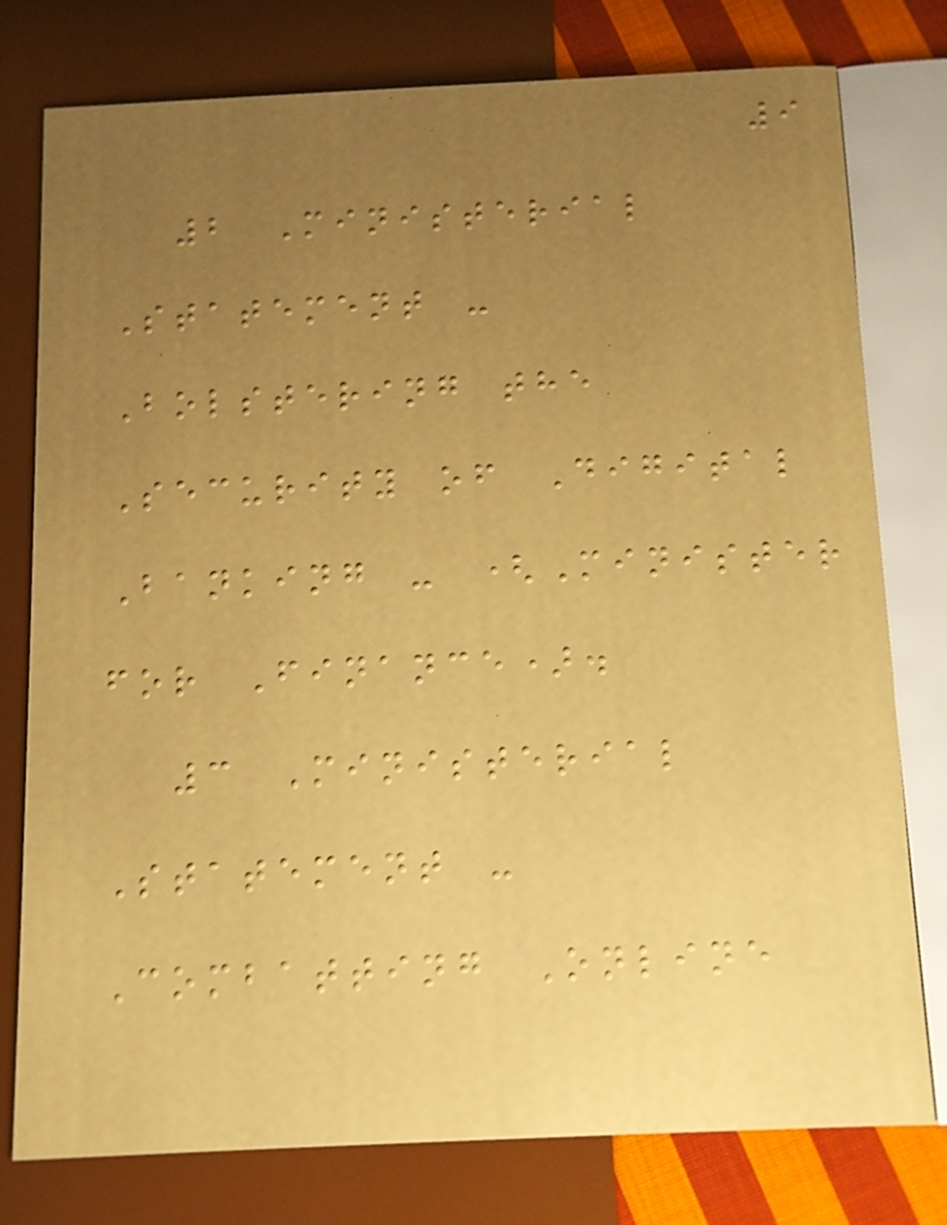9
2 Ministerial
Statement -
Bolstering the
Security of Digital
Banking - (Minister
for Finance).
3 Ministerial
Statement -
Combatting Online
